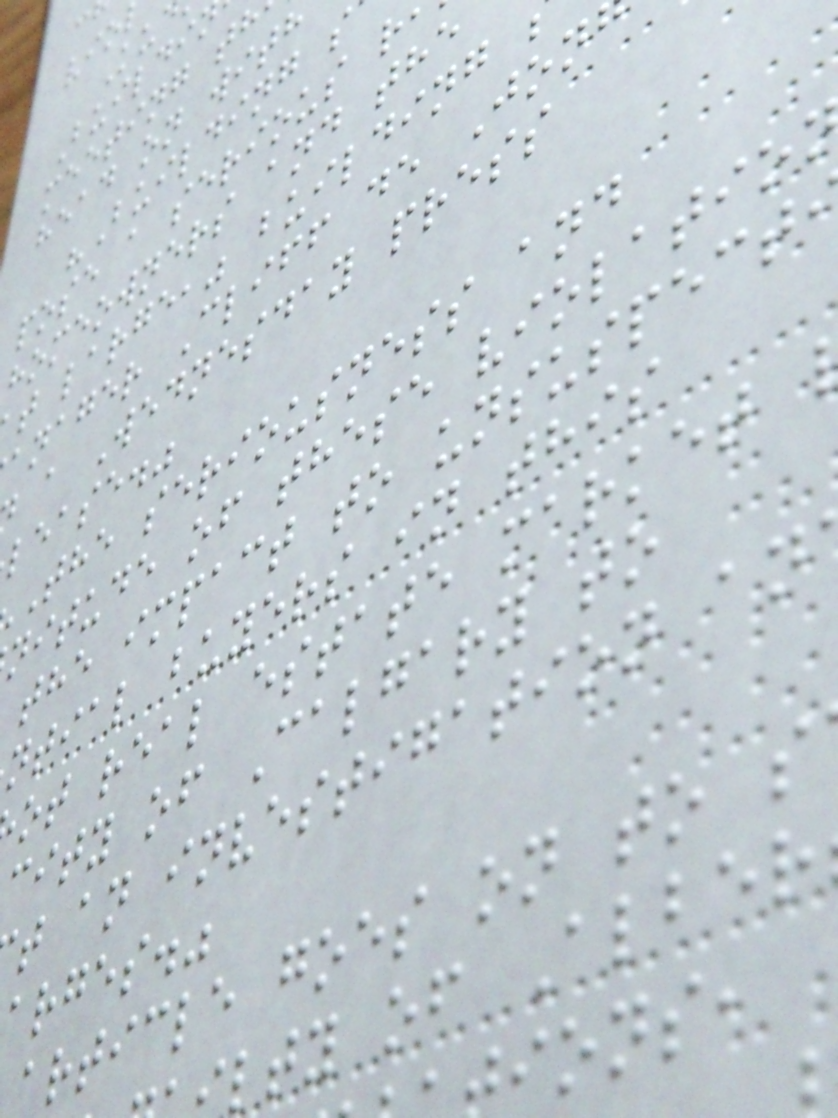Buildi
meeting th
head on with
"Building s
pose a serious r
homeowners and the
t large," building
anager Cliff de Jon
a Wednesday press
lease."
The seriousness and
nitude of these violatio
the impact to unsuspect
ntial buyers in this
ot real estate market
city of Calgary to
t an investigation an
arges."
article goes on to s
lty of Alber
